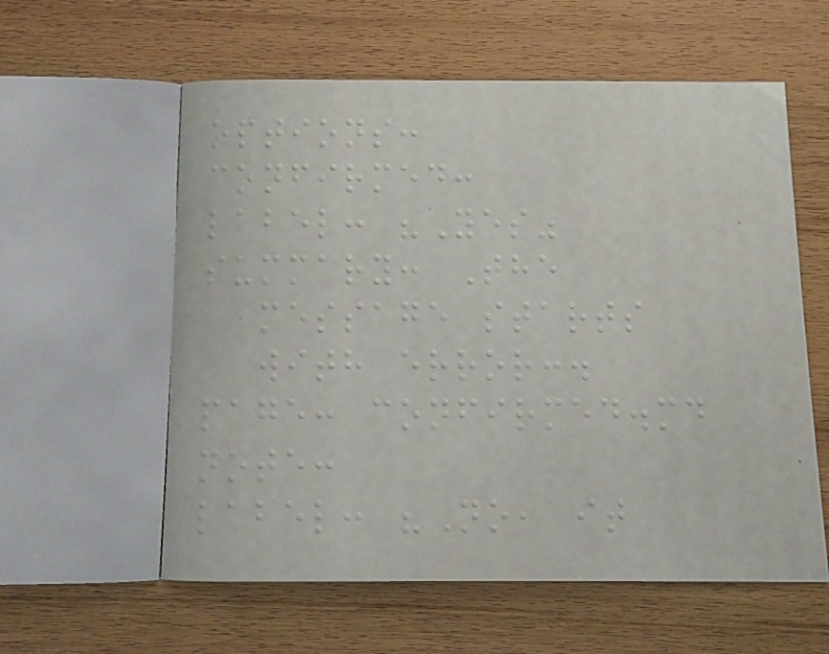options:
confirmed:
label: "Yes"
summary: The
message starts
with error:.
page: confirmed.md
note:
label: "No, it
